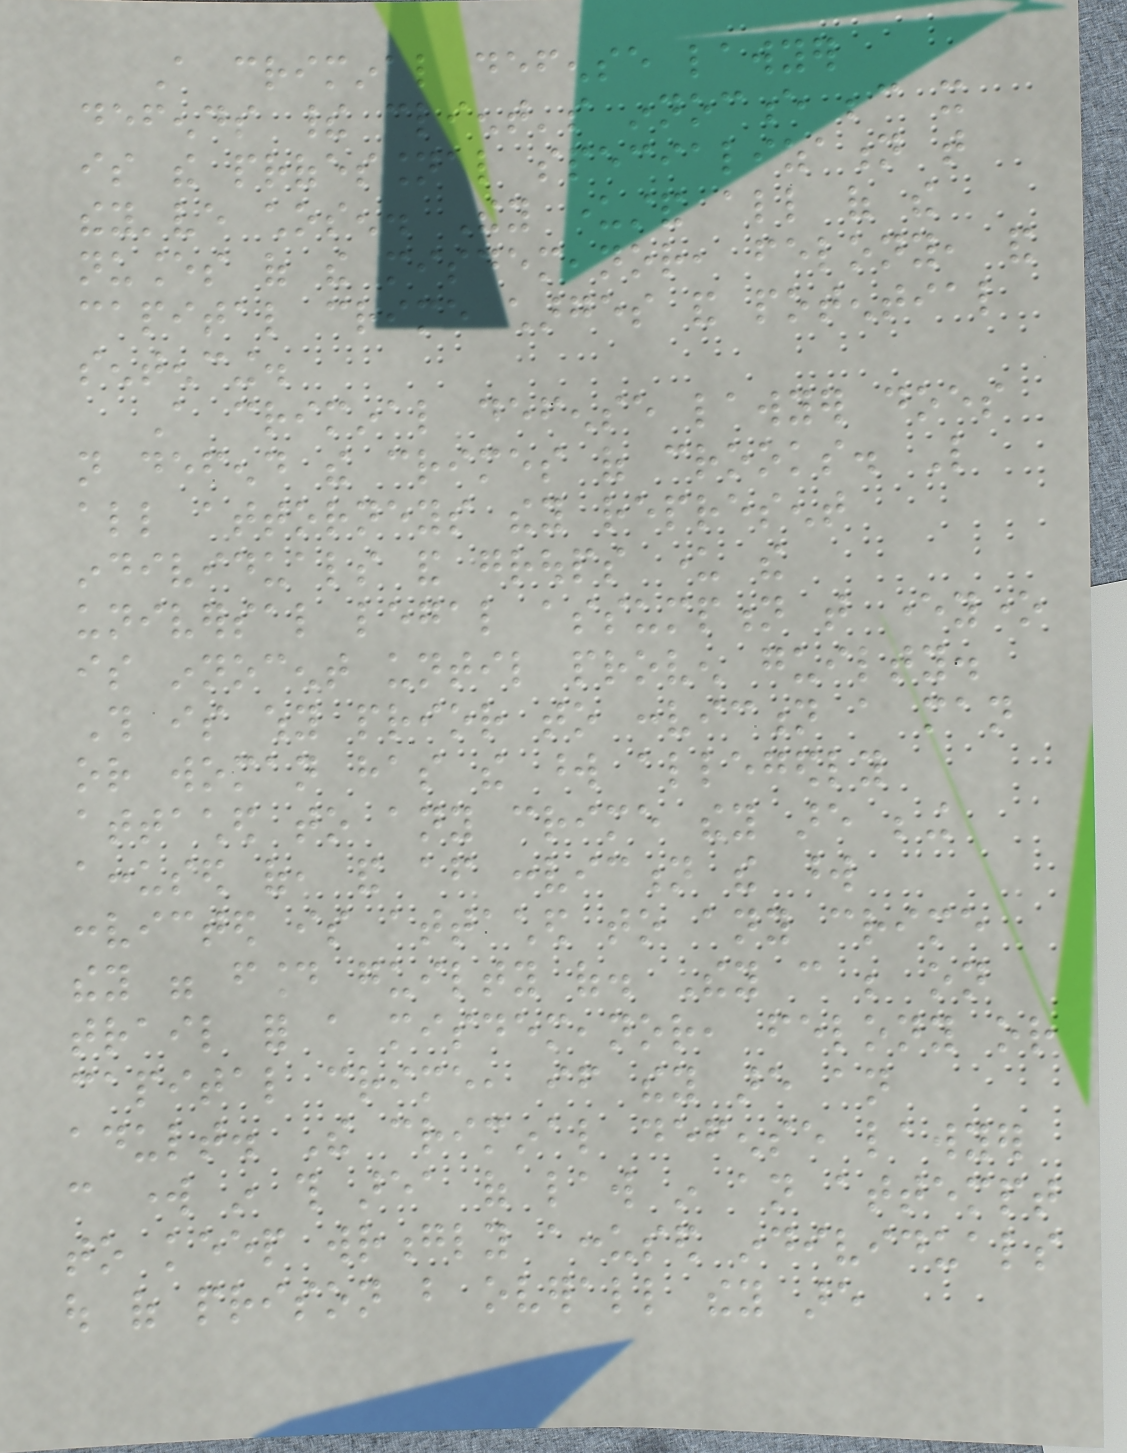A criminal defense lawyer
defends their client's innocence because it
is the professional specialization that
they've chosen. They understand all of the
nuances of the misdemeanor, felony, and
capital crime charges and potential
sentencing.
A criminal defense lawyer does
not defend the crimes of crooks. Like
all attorneys they represent
individuals and groups under the
universal legal assumption that everyone
is innocent until proven guilty.
This is why prior to conviction a man
or woman has the word allegedly
attached to any crime they are being
accused of, and after conviction the word
convicted is attached to any crime
they were found guilty of. They can be on
trail for a misdemeanor, felony or
capital crime, if they are an
adult. The criminal defense lawyer
can work in this area of law in an attempt
to keep wrongly accused individuals
out of prison but overall they are
